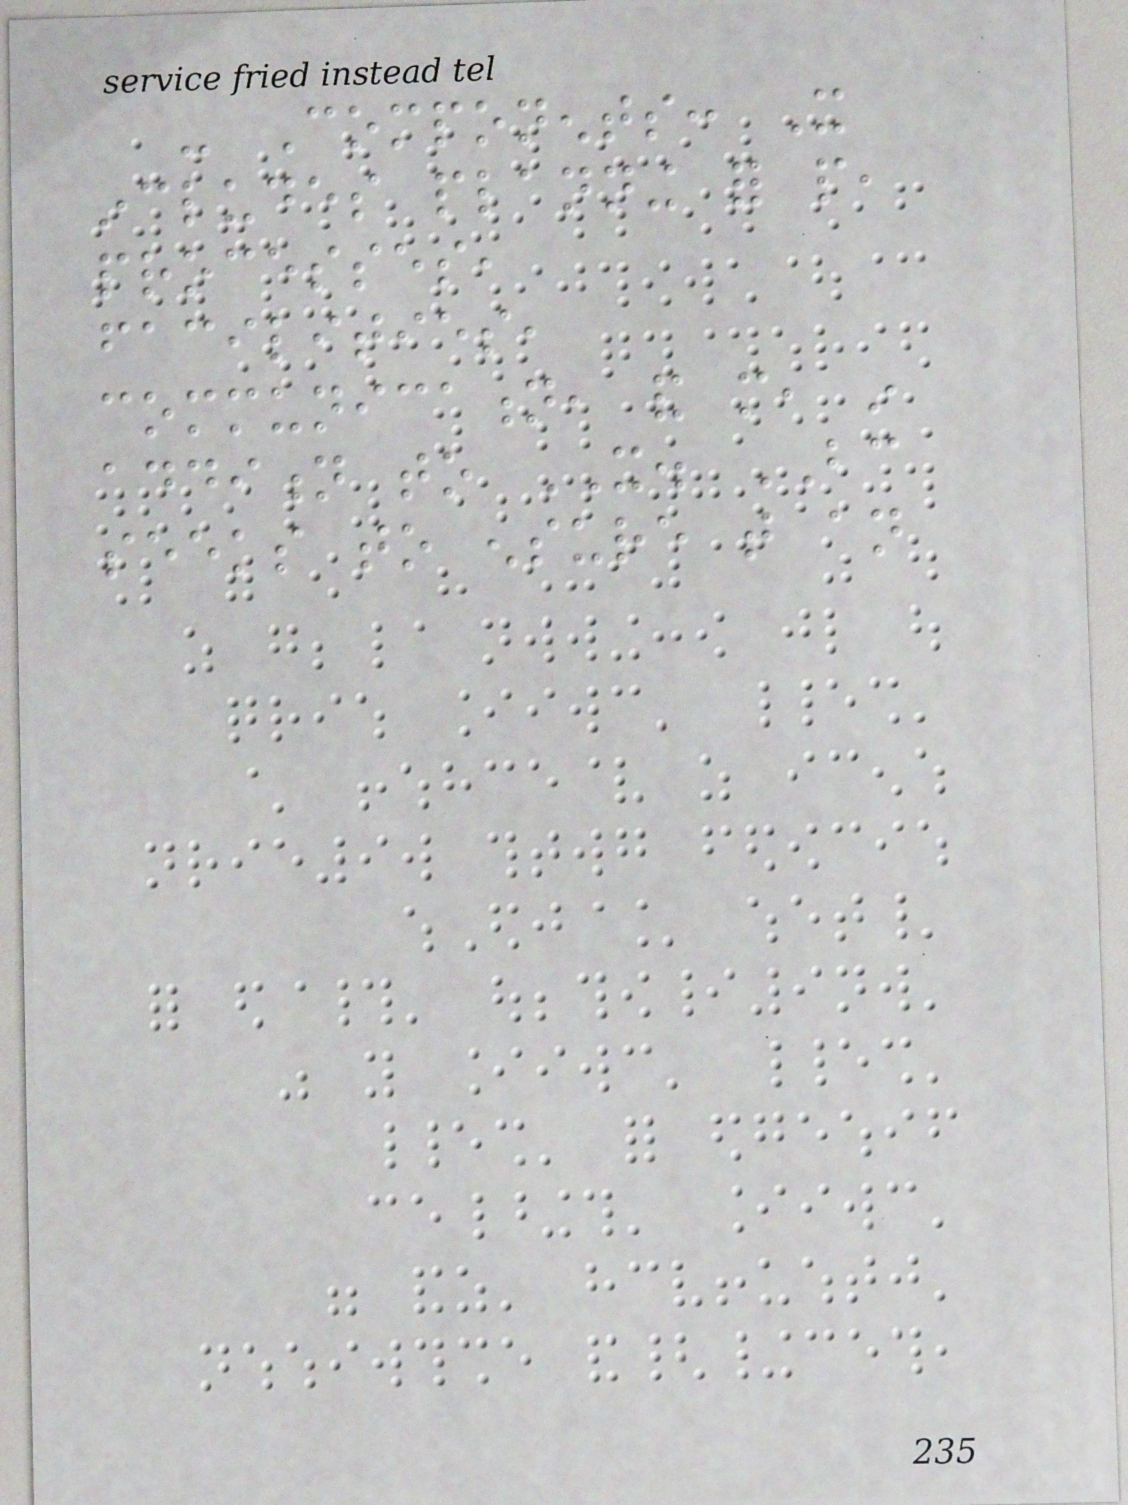- Components: It
includes planning for people,
processes,
facilities,
communication, and more, in
addition to IT. BC
seeks to ensure that an
